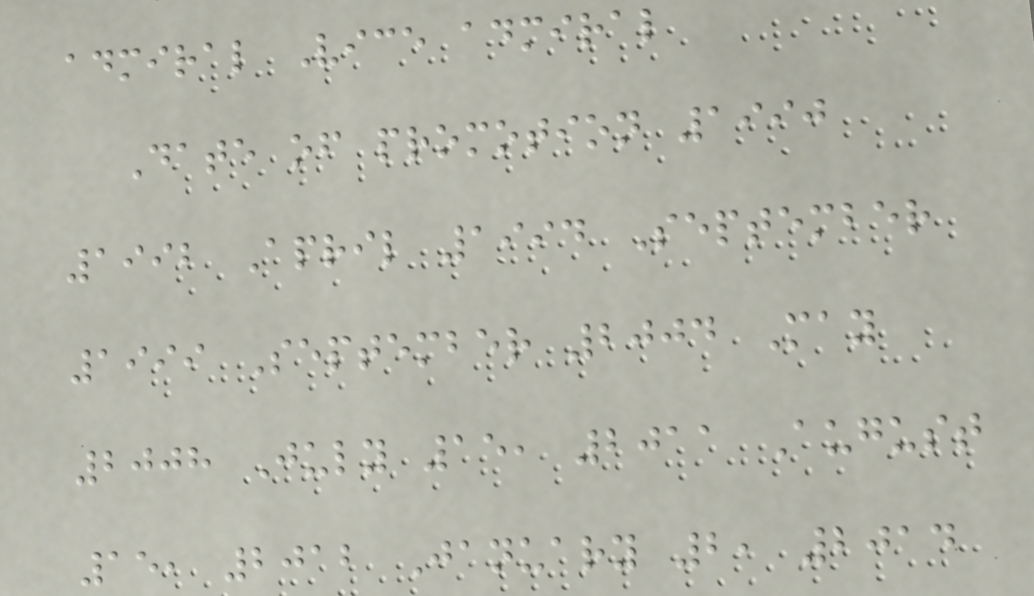admiral Vice admiral
Date of promotion 1990
1992 April 1994 September
1999 September 2004 May
2008 July 15, 2011 August
15, 2012 January 2, 2014
